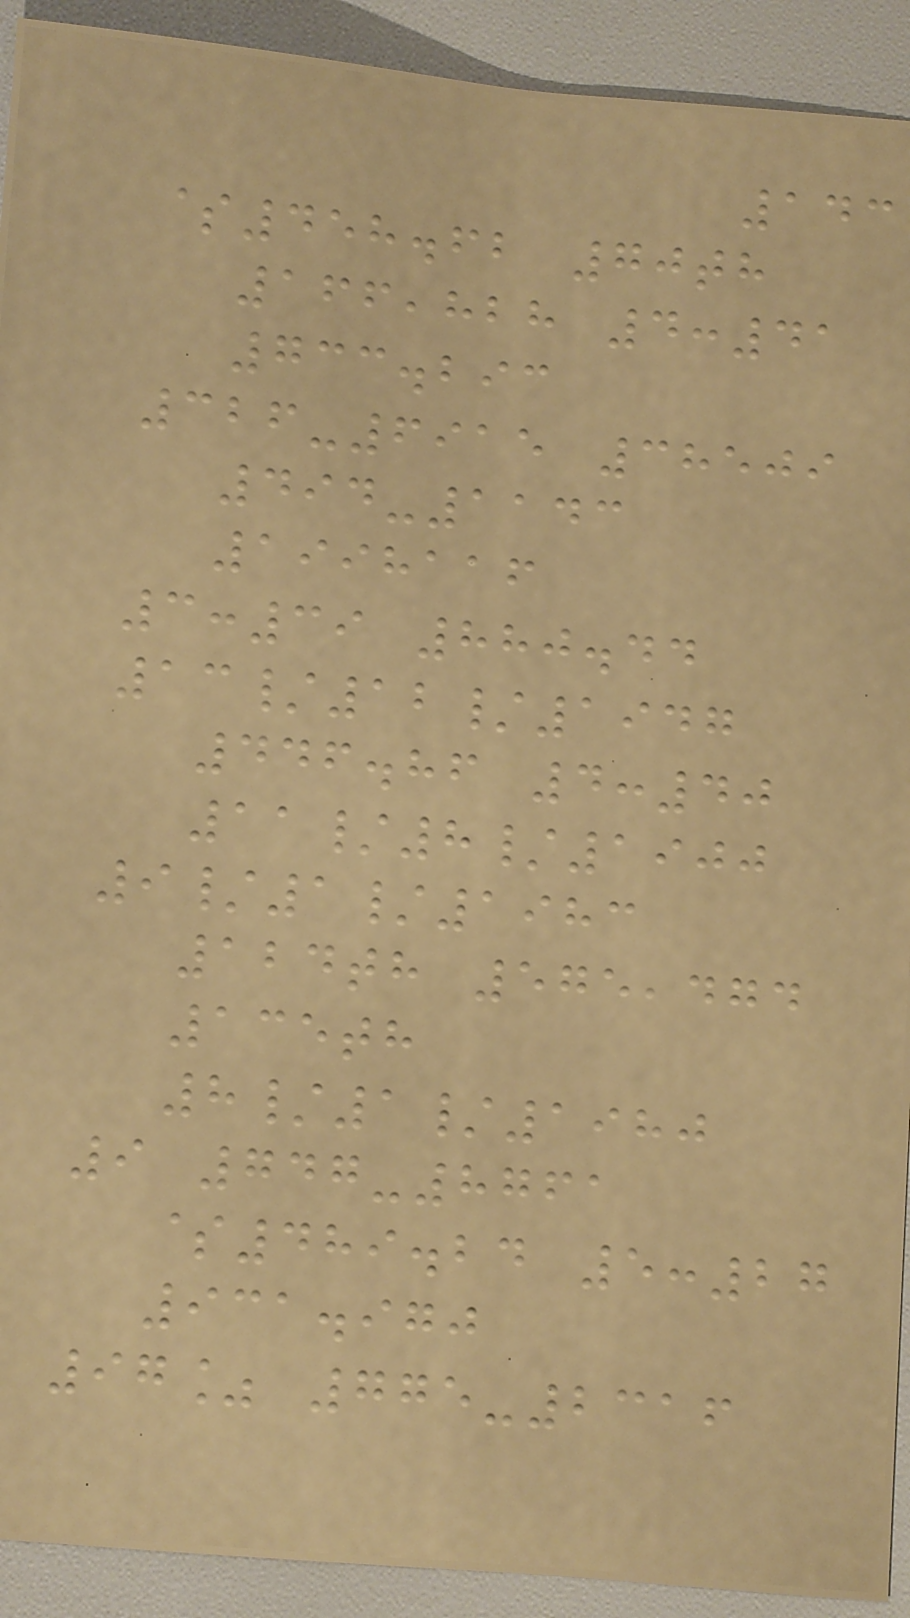143
$458.62 70th
166,828 4:41
733.293
326-6915 38509
494-1143
1998116
3:39 880.44
13/12/1947
446.86 4:40
11/8/1900
9/1/1983
124th 575,474
135th
8/1/1980
9 747-8761
$489.24 5:27
931.970
97% 775-2316
